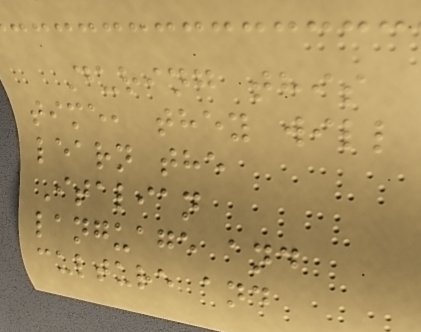During this
time, they will
learn the
Italian
language and
culture and
